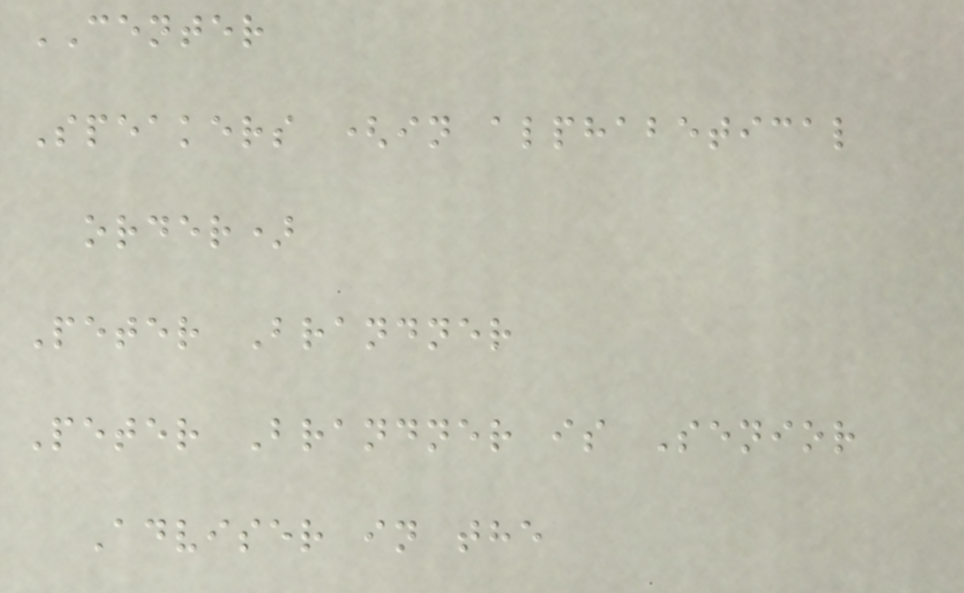CENTER
Speakers (in alphabetical
order)
Peter Brandner
Peter Brandner is Senior
Adviser in the
